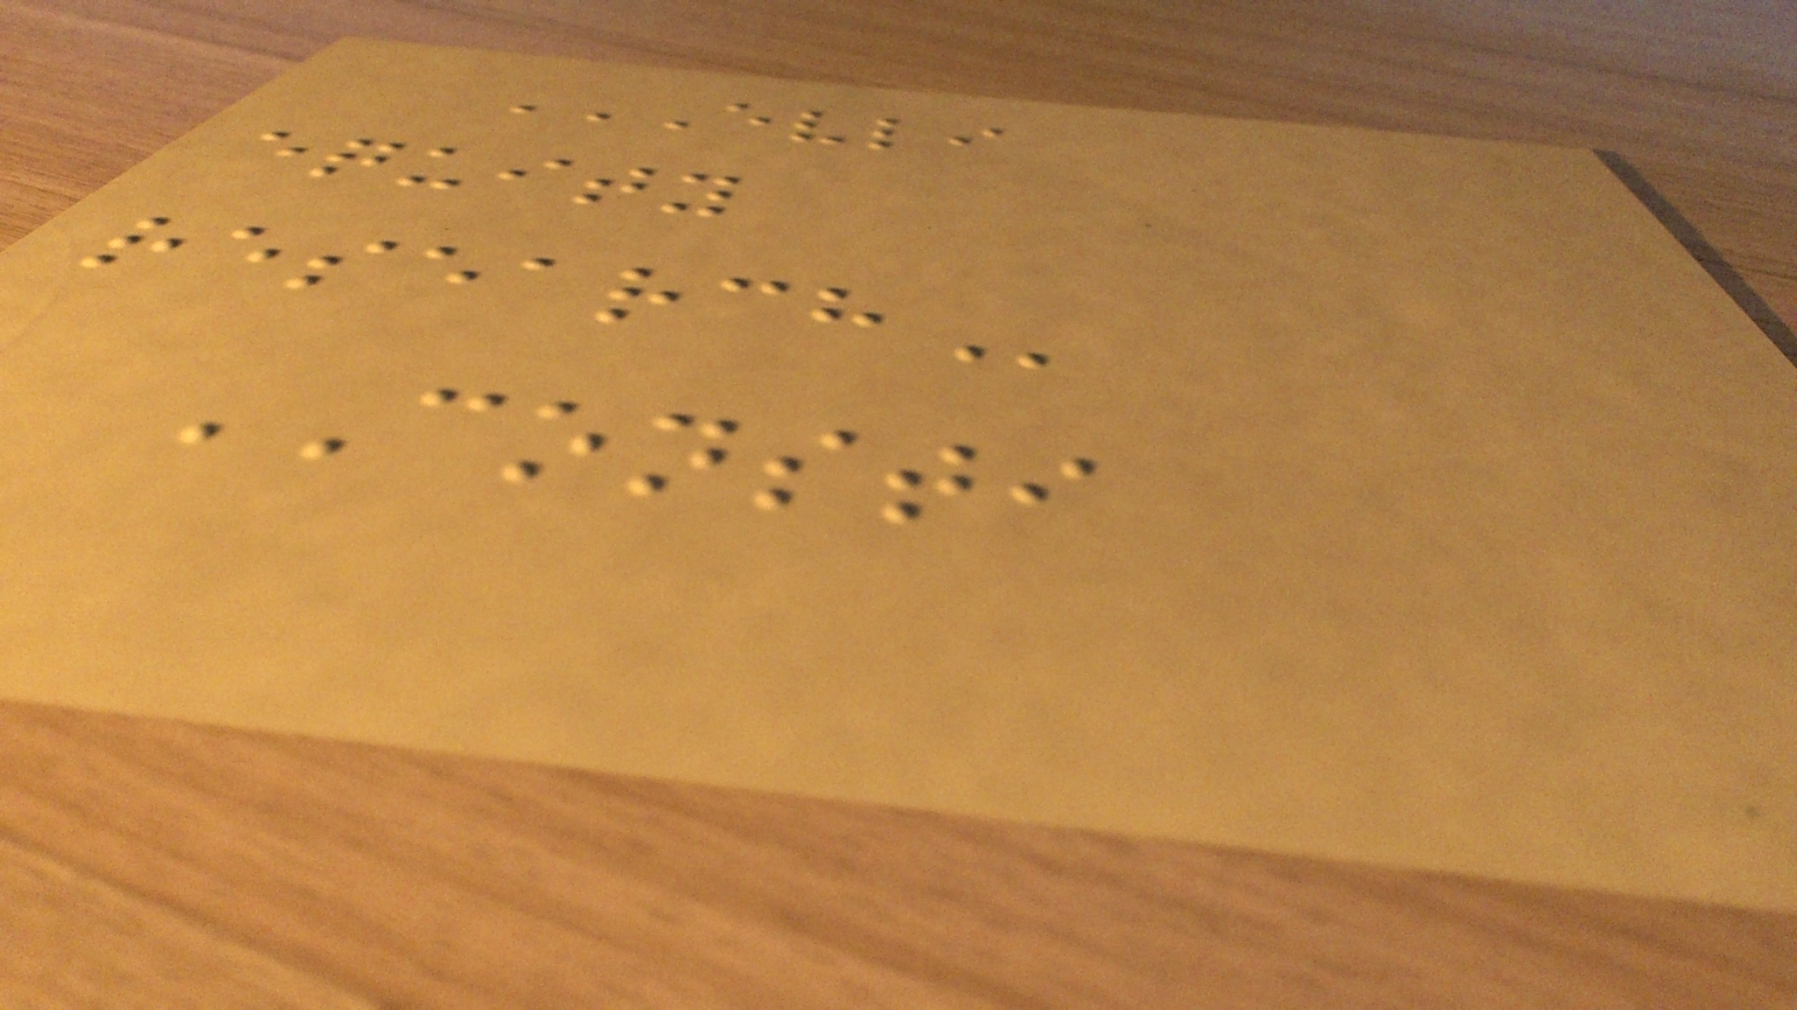EVLI
EQUITY
RESEARCH
CONSTI
